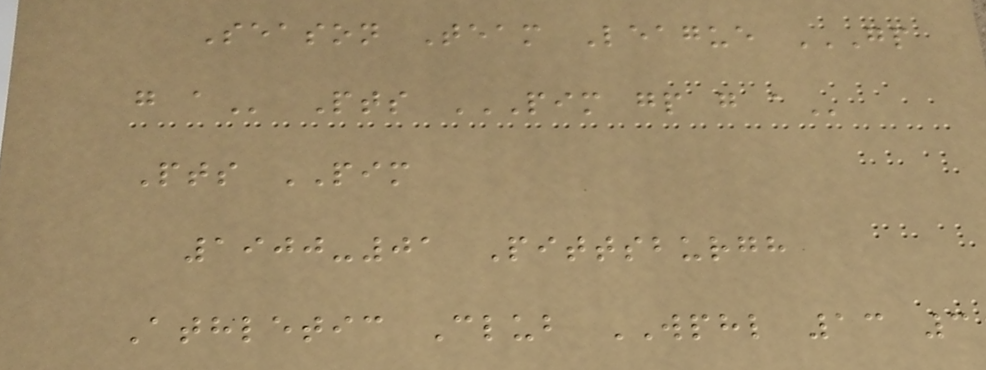Season Team League GP
G A Pts PIM GP G A
Pts PIM
1900-01 Pittsburgh
Athletic Club WPHL 13 3
